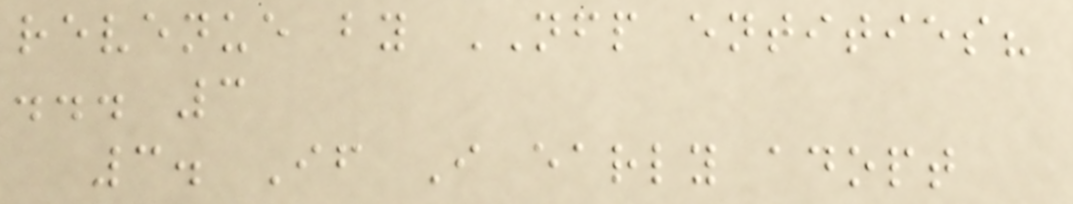revenue by NFP entities?
... 3
3. If I early adopt
